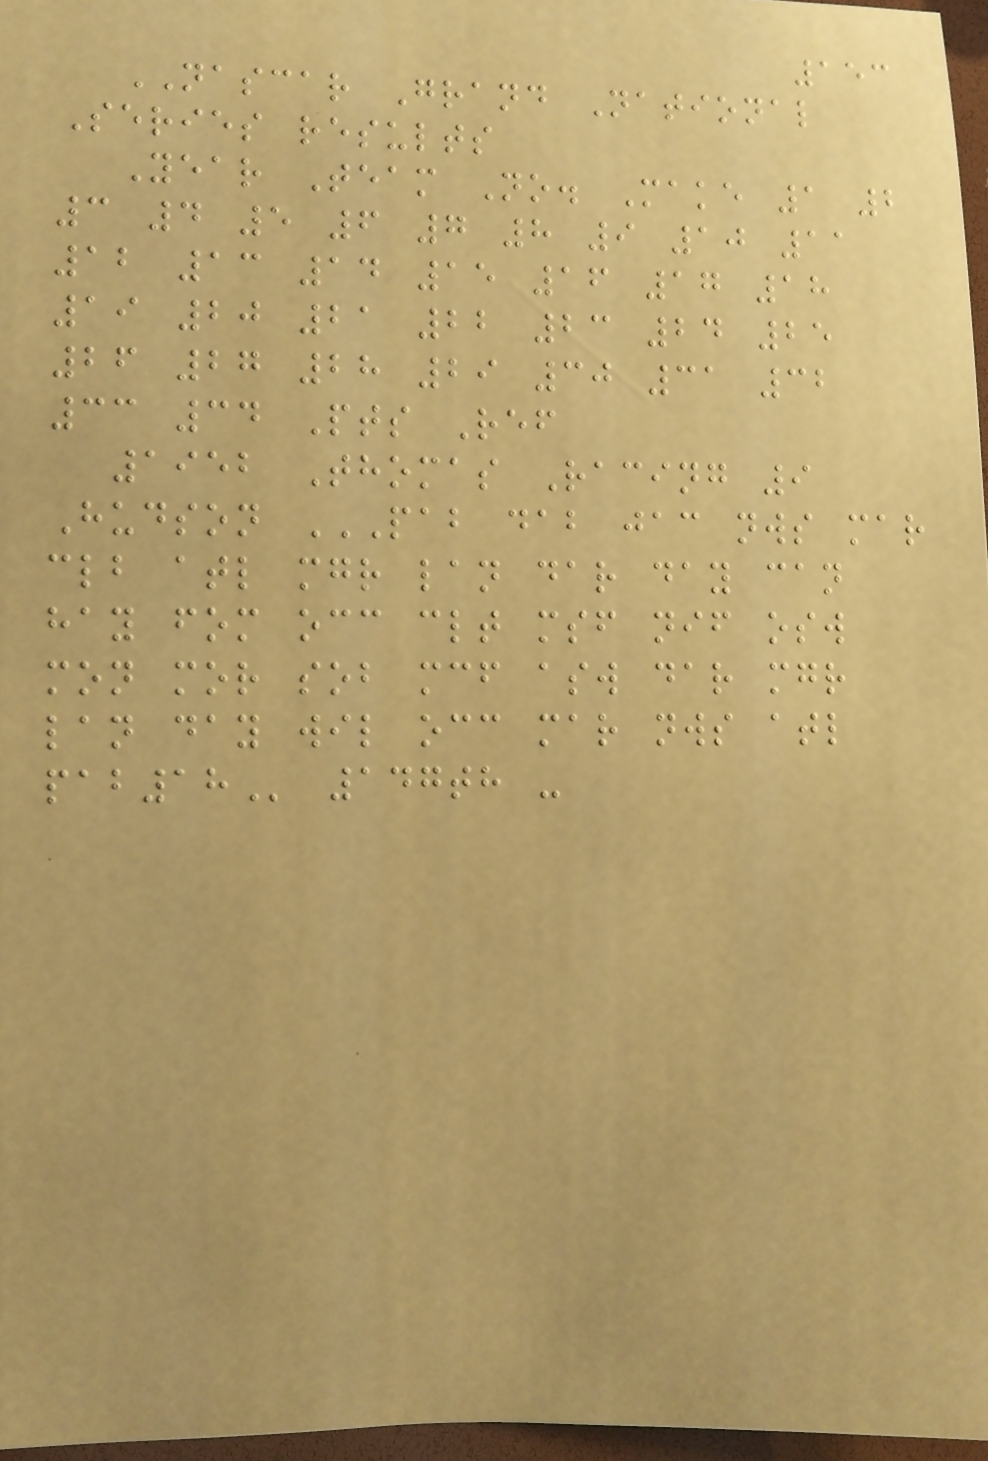153
NASCAR Grand National
Series results
Year Team No. Make 1 2
3 4 5 6 7 8 9 10 11
12 13 14 15 16 17 18
19 20 21 22 23 24 25
26 27 28 29 30 31 32
33 34 Pts Ref
1952 Thomas Racing 9
Hudson PAB DAB JAC NWS MAR
CLB ATL MGR LAN DAR DAY CAN
HAY FOM OCC CLT MSF NIF OSW
MON MOR SOB MCF ASW DAR MGR
LAN DAY WIL OCC MAR NWS ATL
PAB18 147th -
